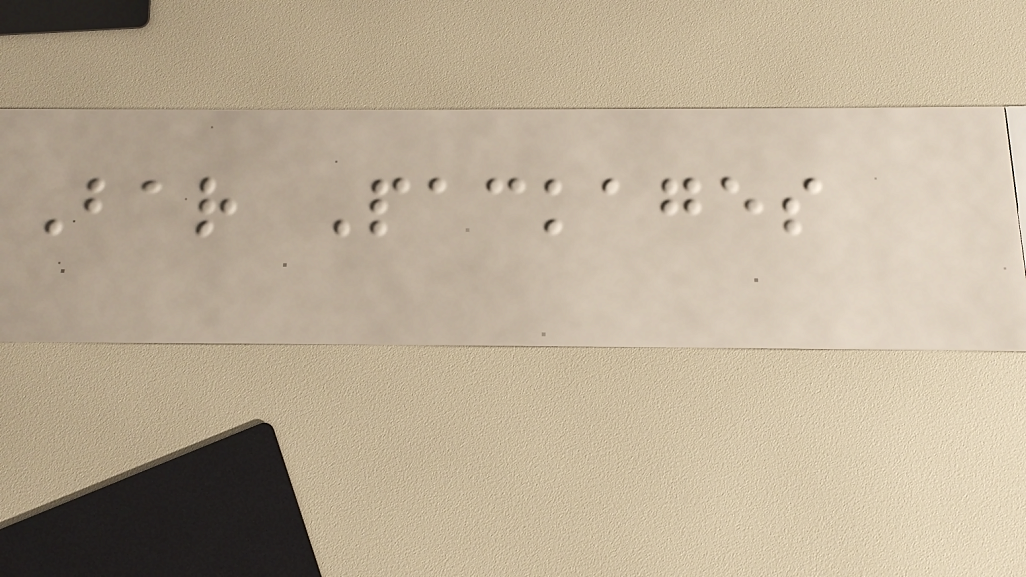Bar Packages
